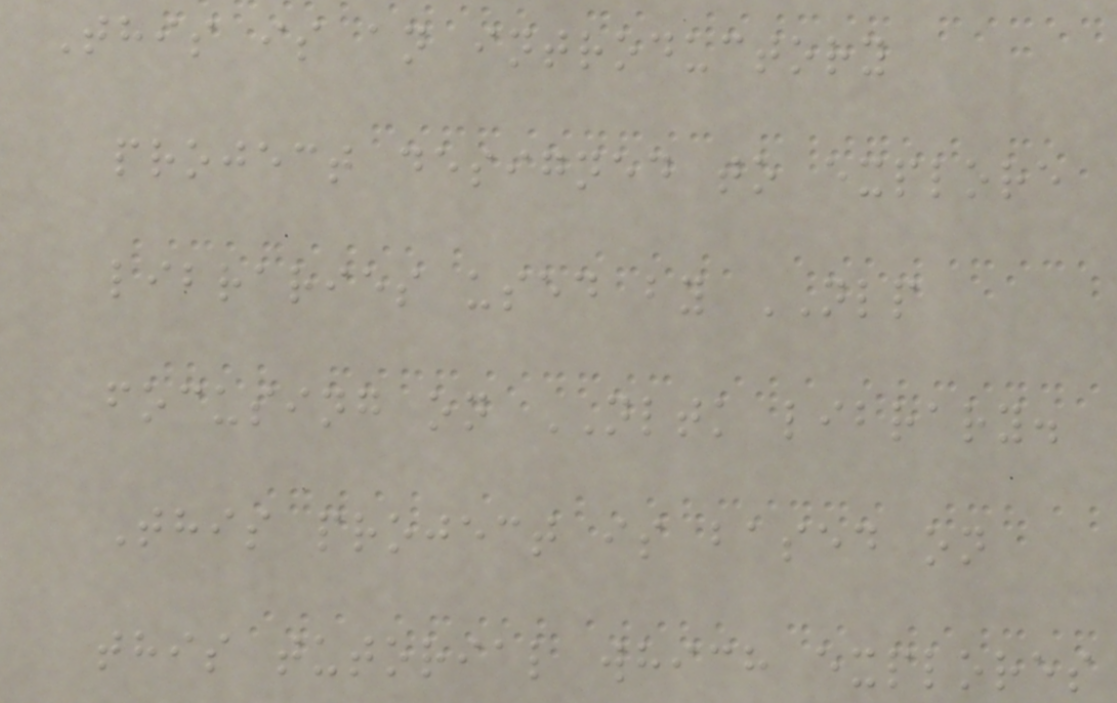This is an introductory
project designed to explore
libraries used by NLP
focusing on NLTK library.
This project is based on
this tutorial which explores
